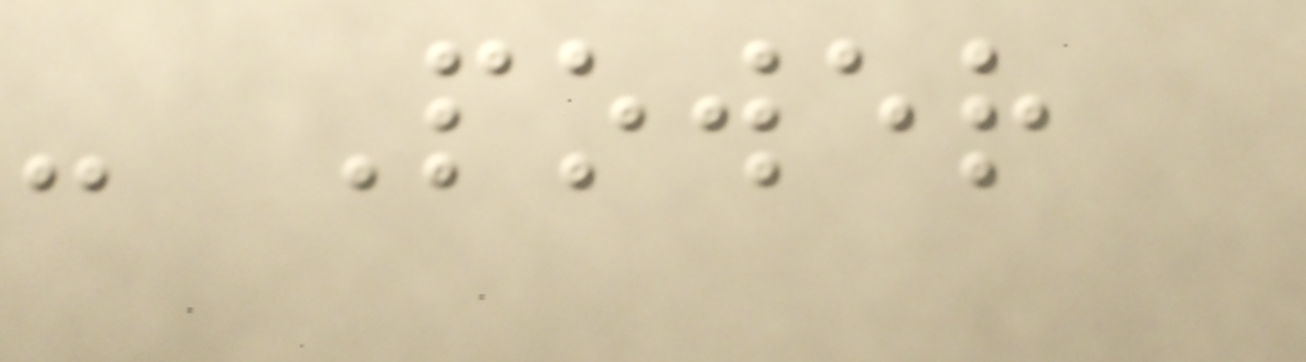- Power
